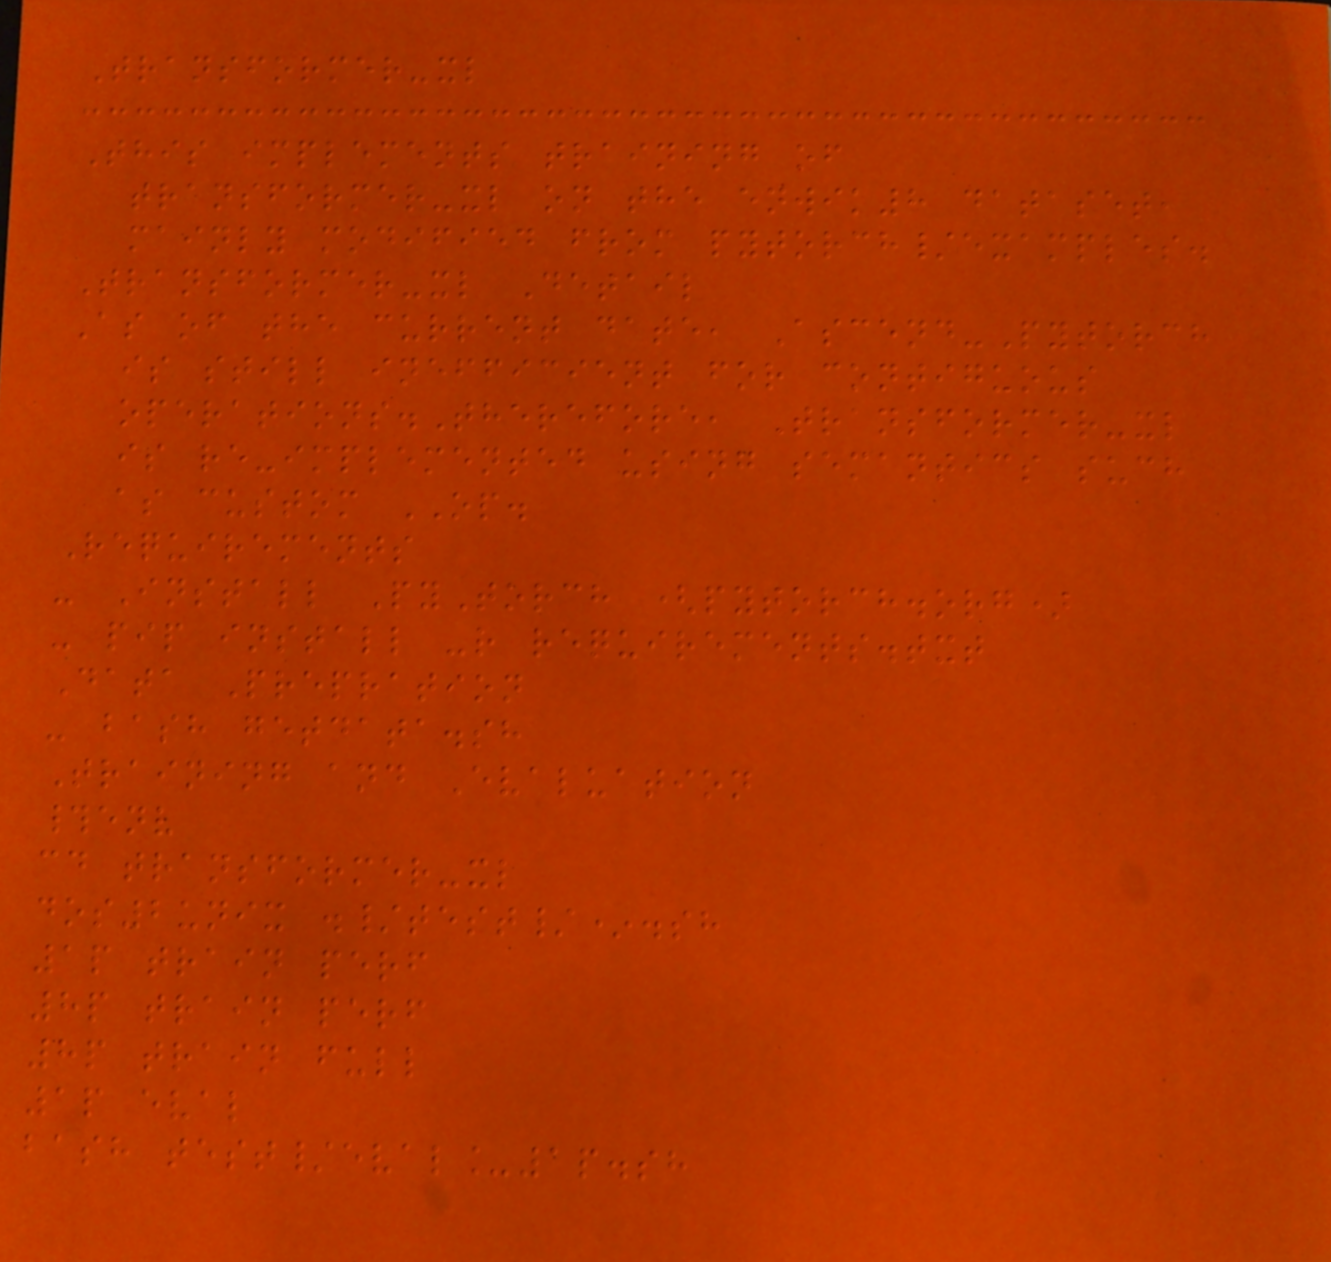Transformer-xl
This implements training of
transformer-xl on the enwik8 dataset,
mainly modified from pytorch/examples.
Transformer-xl Detail
As of the current date, Ascend-Pytorch
is still inefficient for contiguous
operations.Therefore, Transformer-xl
is re-implemented using semantics such
as custom OP.
Requirements
- Install PyTorch (pytorch.org)
- pip install -r requirements.txt
Data Prepration
- bash getdata.sh
Training and Evaluation
#env
cd transformer-xl
dos2unix ./test/*.sh
1p train perf
8p train perf
8p train full
1p eval
bash test/eval_1p.sh
